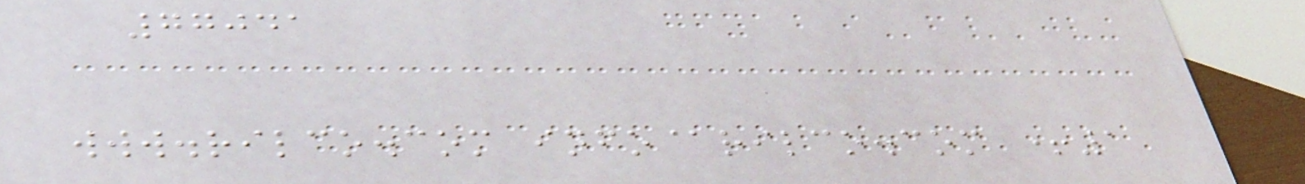77041
www.rilco.com info@rilco.com +1
